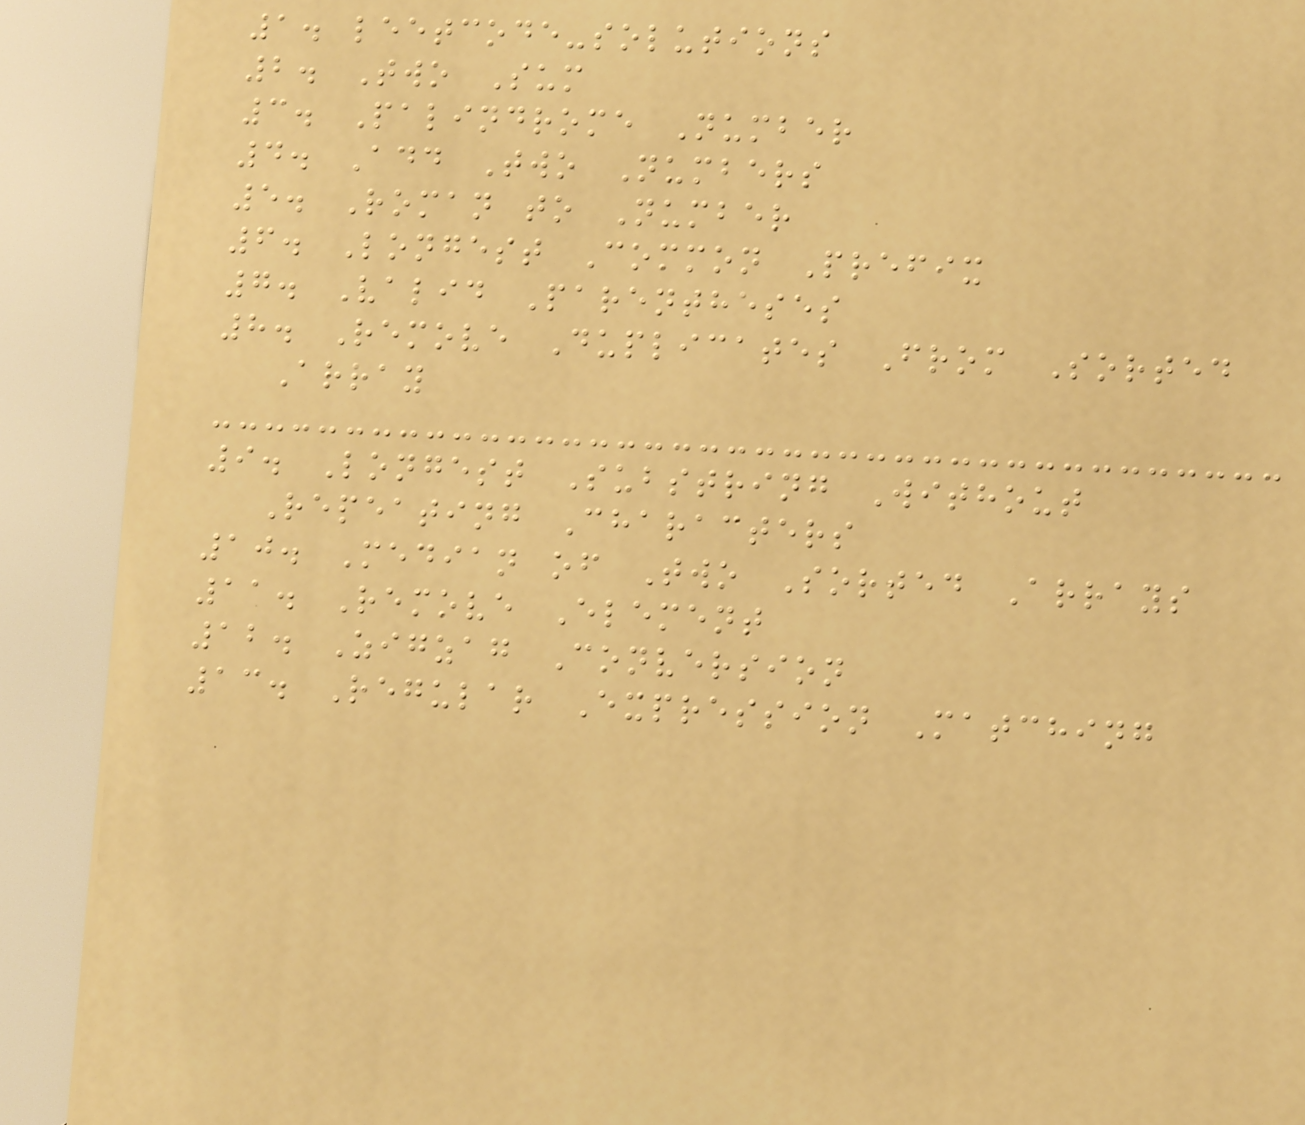1. leetcode-solutions
2. Two Sum
3. Palindrome Number
4. Add Two Numbers
5. Roman to Number
6. Longest Common Prefix
7. Valid Parentheses
8. Remove Duplicates From Sorted
Array
9. Longest Substring Without
Repeating Characters
10. Median of Two Sorted Arrays
11. Remove Element
12. Zigzag Conversion
13. Regular Expression Matching
